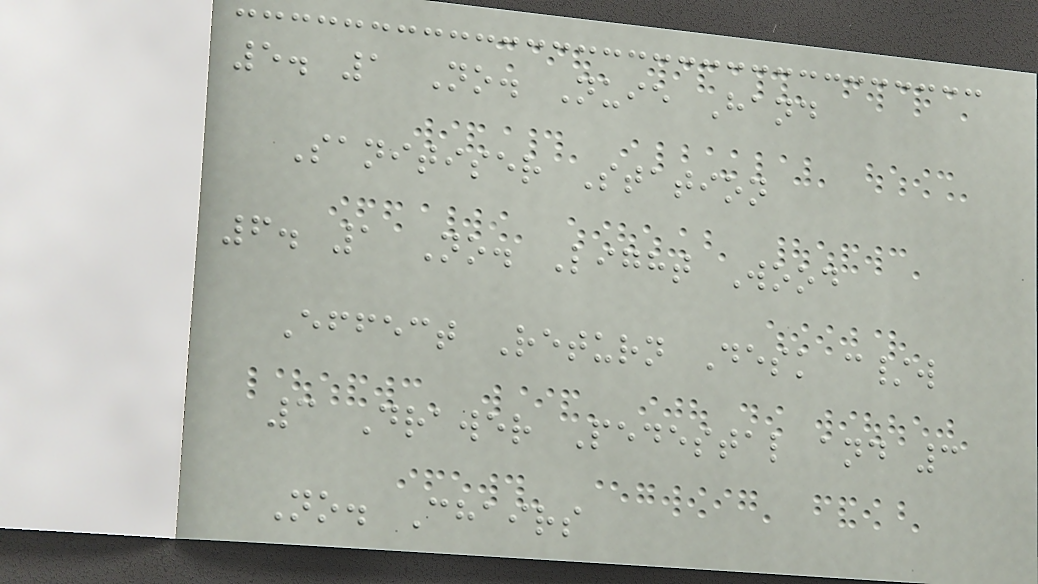5. 1 No. Nuie Hand
Sanitiser Station
6. 1 No. Light Wood
Effect Return Desk c/w
3 Drawer Pedestal and 3
No. Chairs
